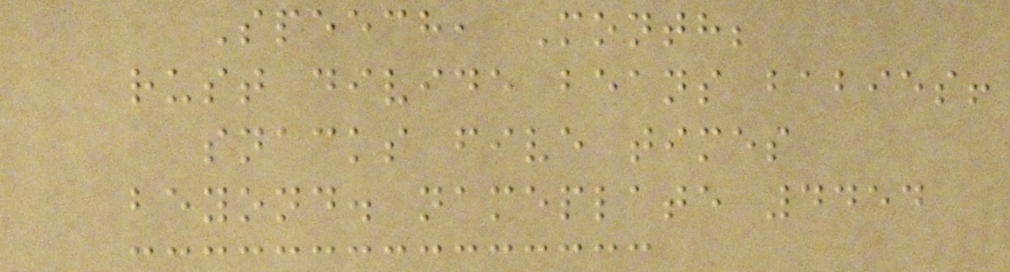Speech, Month;
rust divide beans babies!
snacks five times
beyond. nameplate 4454
